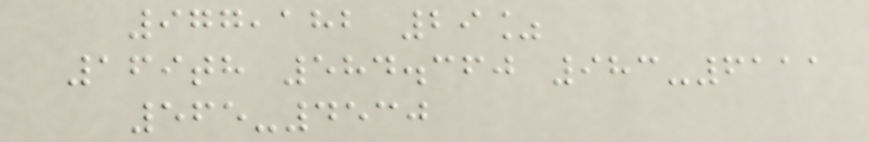977,182 29%
169th 584.360 983-6111
565-4530
